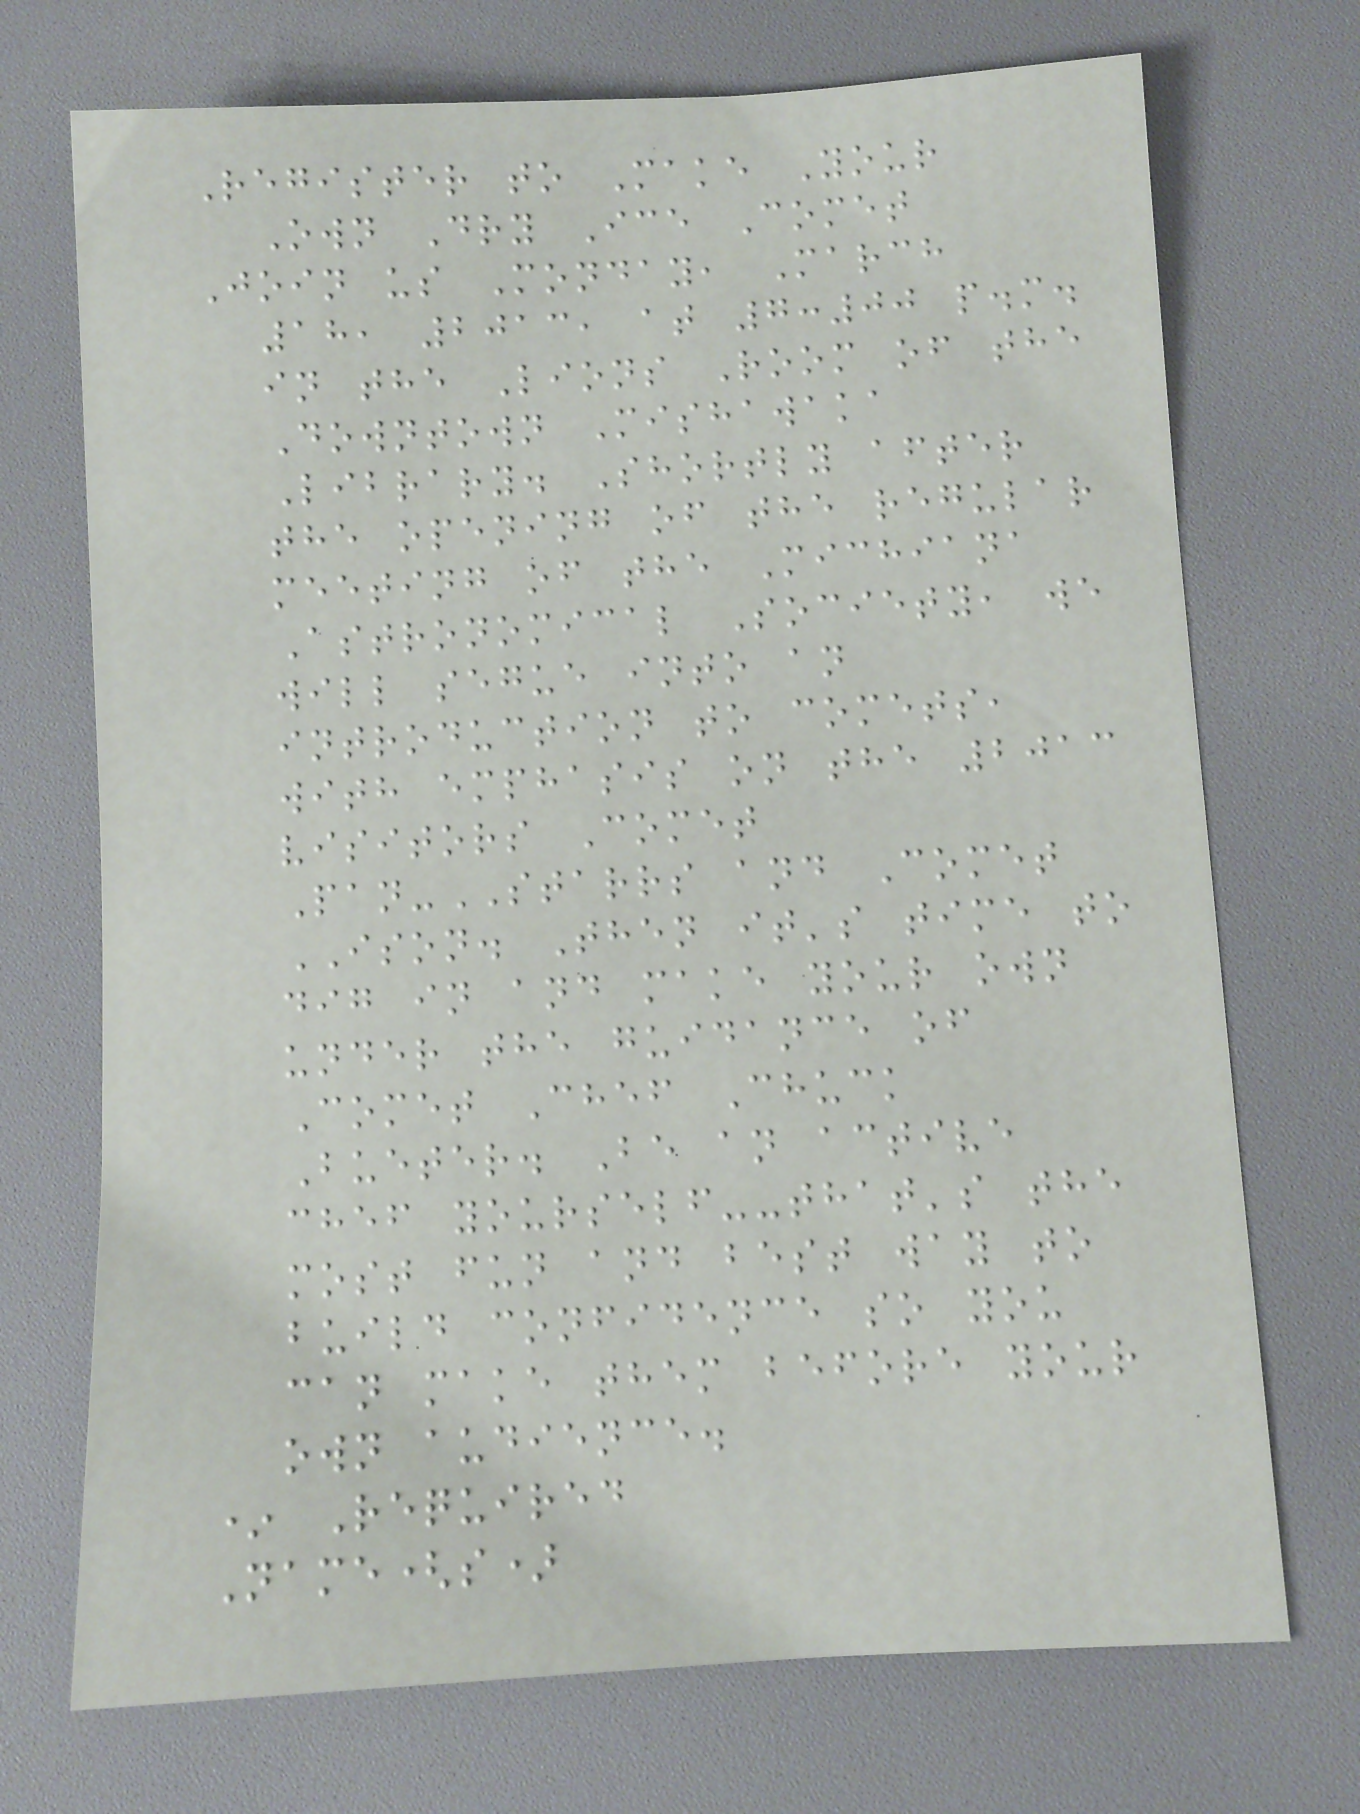Register to Make Your
Own Dry Ice Comet
Join us Monday, March
18, 2013, at 7:00 p.m.
in the Lions Room of the
Downtown Mishawaka
Library. Shortly after
the opening of the regular
meeting of the Michiana
Astronomical Society, we
will segue into an
introduction to comets,
with emphasis on the 2013
visitors Comet
Pan-STARRS and Comet
ISON. Then it's time to
dig in and make your own
under the guidance of
Comet Chef Chuck
Bueter. Be an active
chef yourself--that's the
most fun and best way to
build confidence so you
can make them before your
own audience.
* Required
Name(s)
